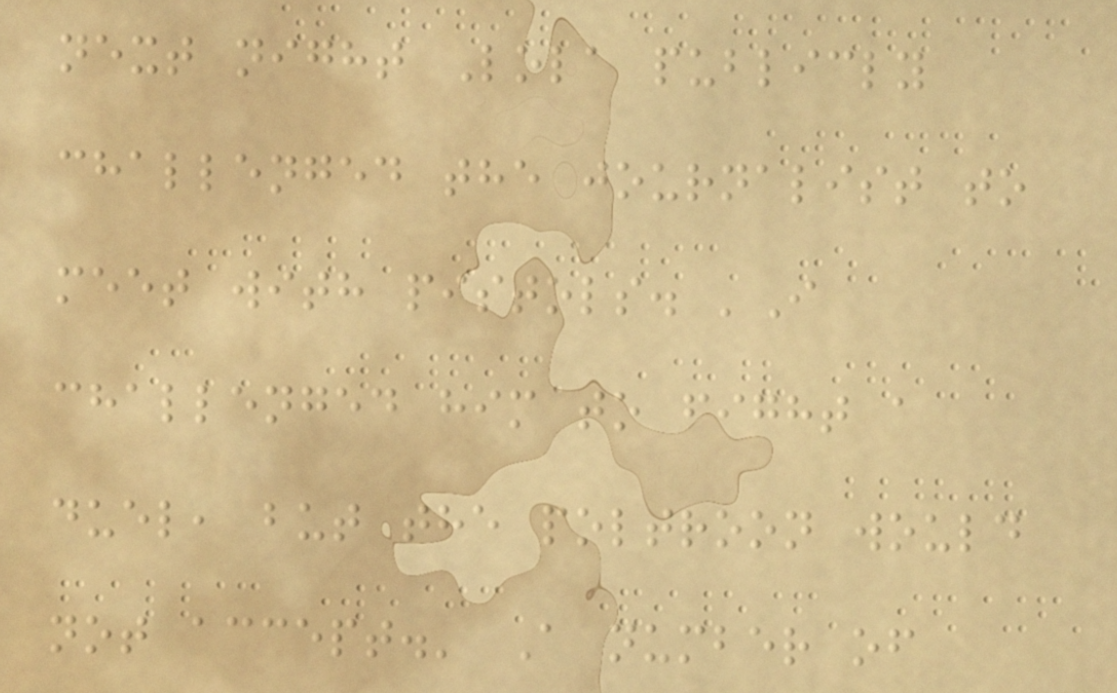next night Lola publicly
challenged the journalist to
meet with pistols. 'I
challenged him to fight a
duel, but the poltroon would
not accept.' A number of
